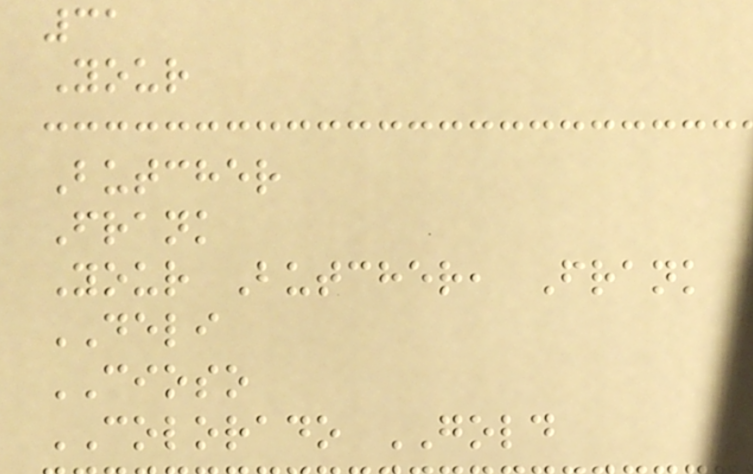31
Your
Butcher
Frank
Your Butcher, Frank
DELI
CIOSO
COLORADO GOLD
